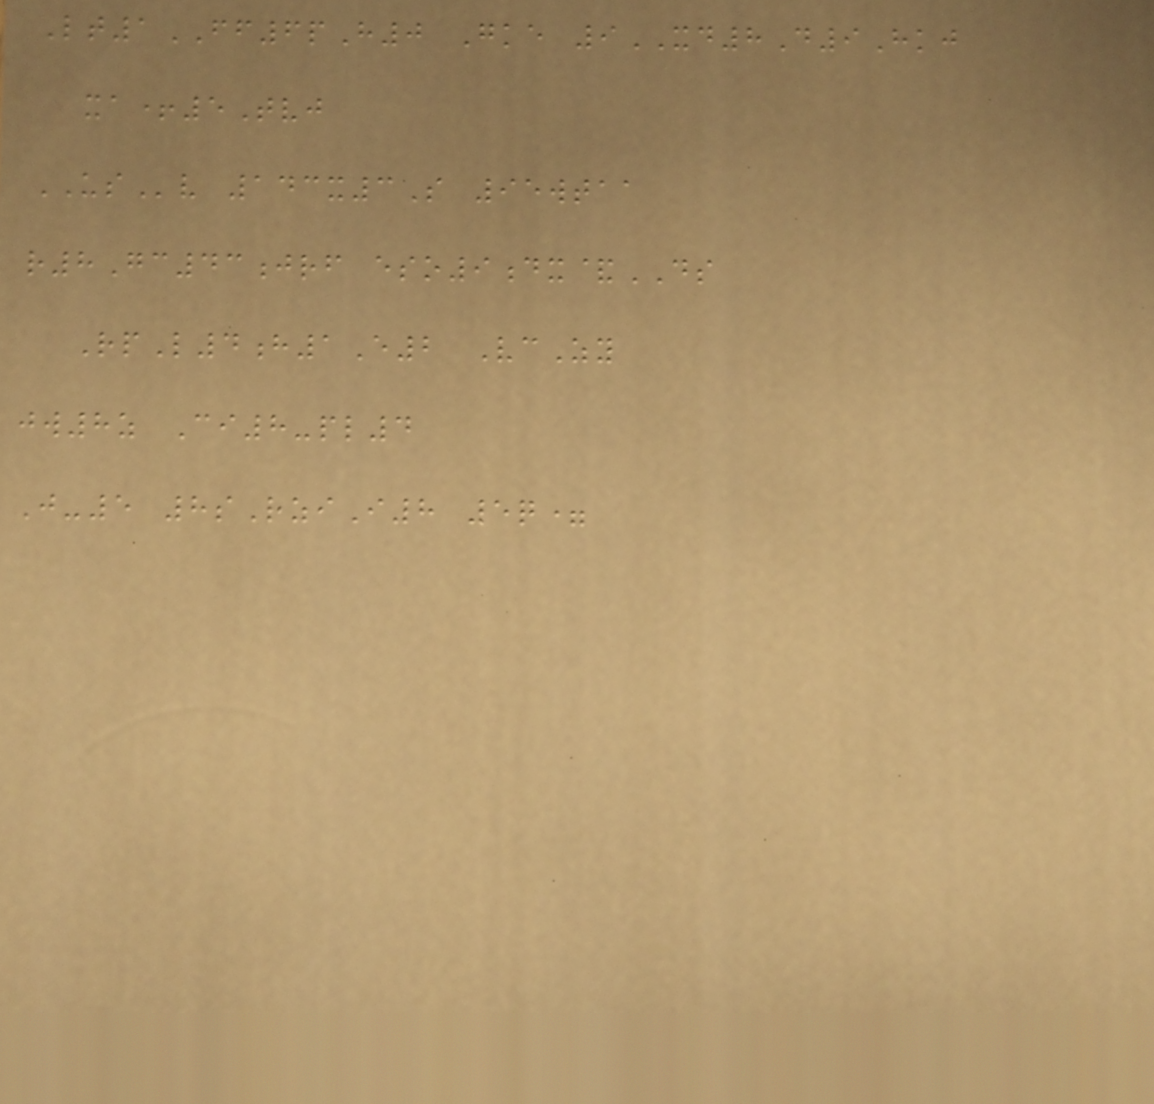Lt1FF6pH0 Gke 9XD8D9Hkj
xa+5Tvj
USv 143x3S 95wtaa
r8Gc43jrf eso9dx&DS
RpL4h1E2 VcZy
jw8z Ci8-pl4
J-5 8sRziI8 5q=
